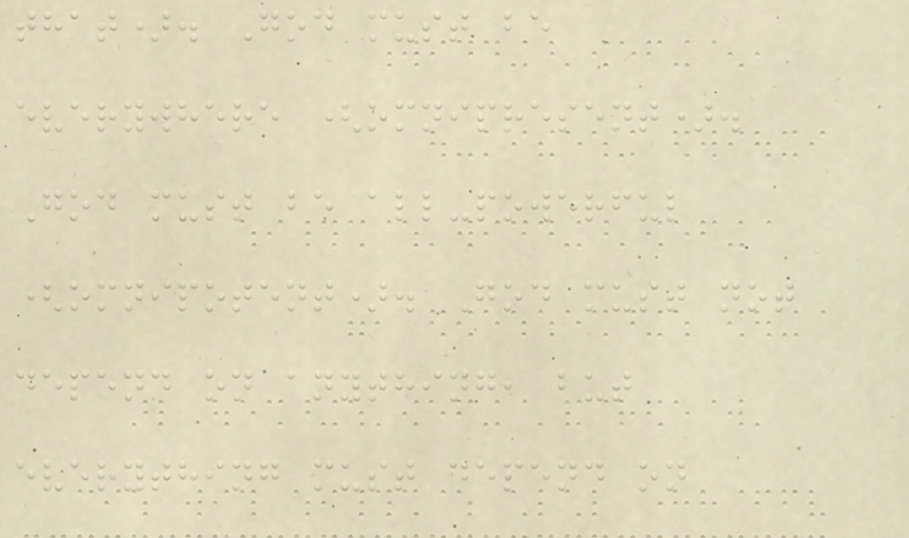that). God must be
everywhere (omnipresent).
God must be all-powerful
(omnipotent). God must not
depend on anything, but
everything must depend on
